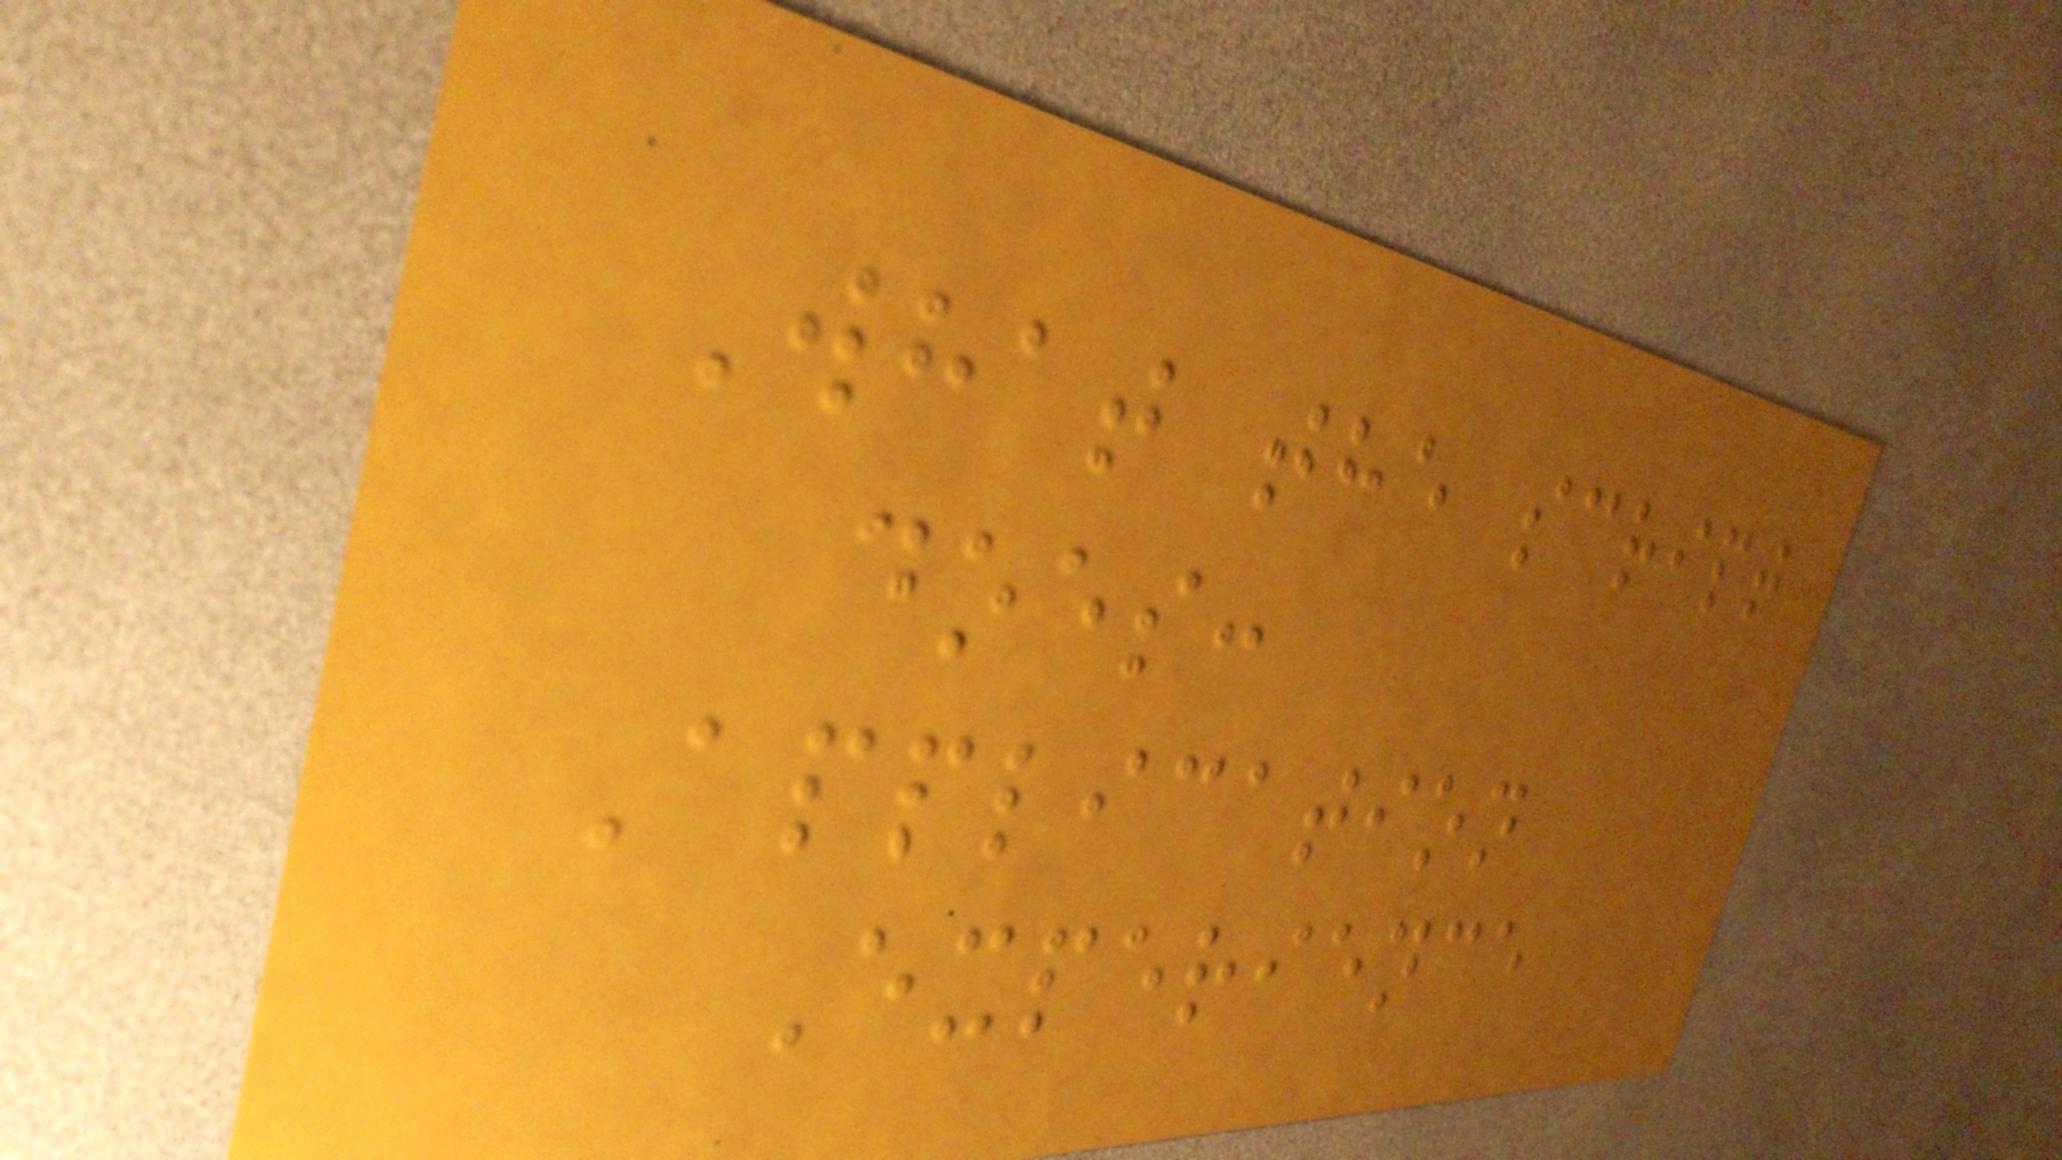What the script
does:
Application
Experience
